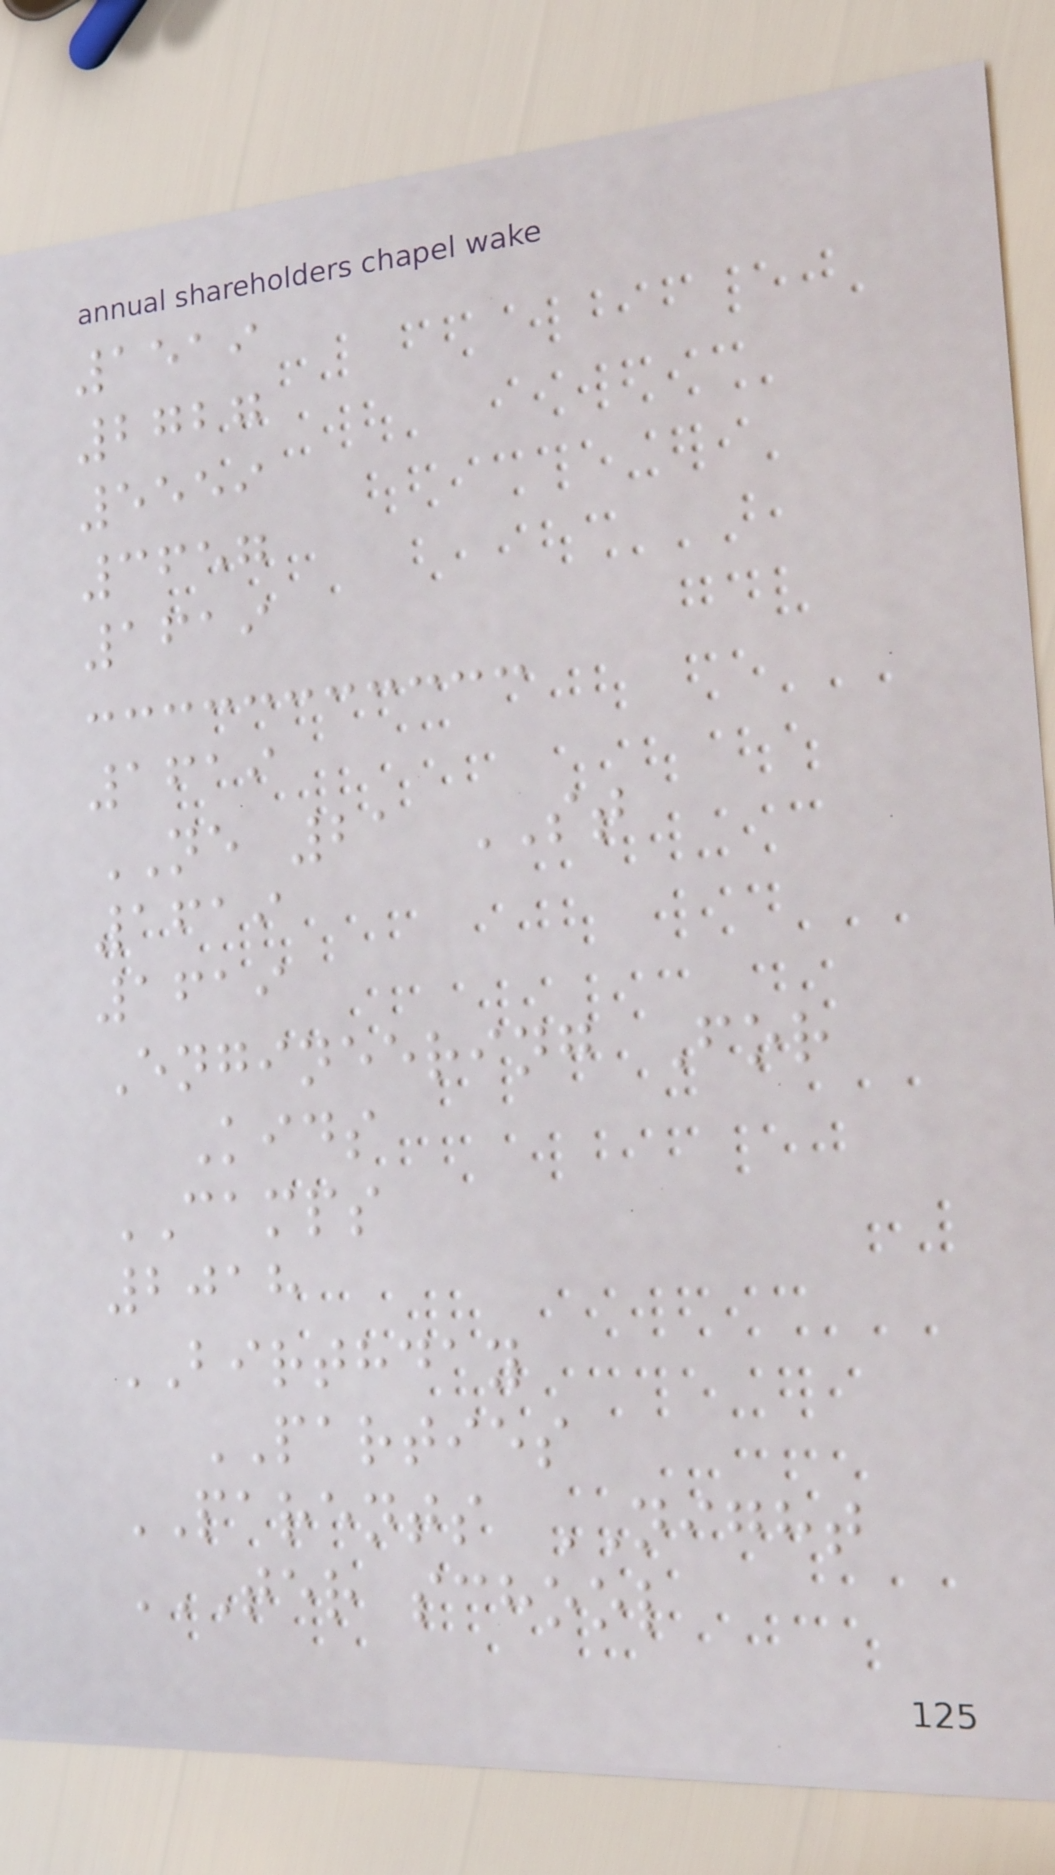1519
2727
5559
3657
1619
1619
NE 21 ST
1619
1619
Engineering For
Kids
CAMPS
2018
BIRTHDAY
PARTIES
PARENTS NIGHT
TER SCHOOL
